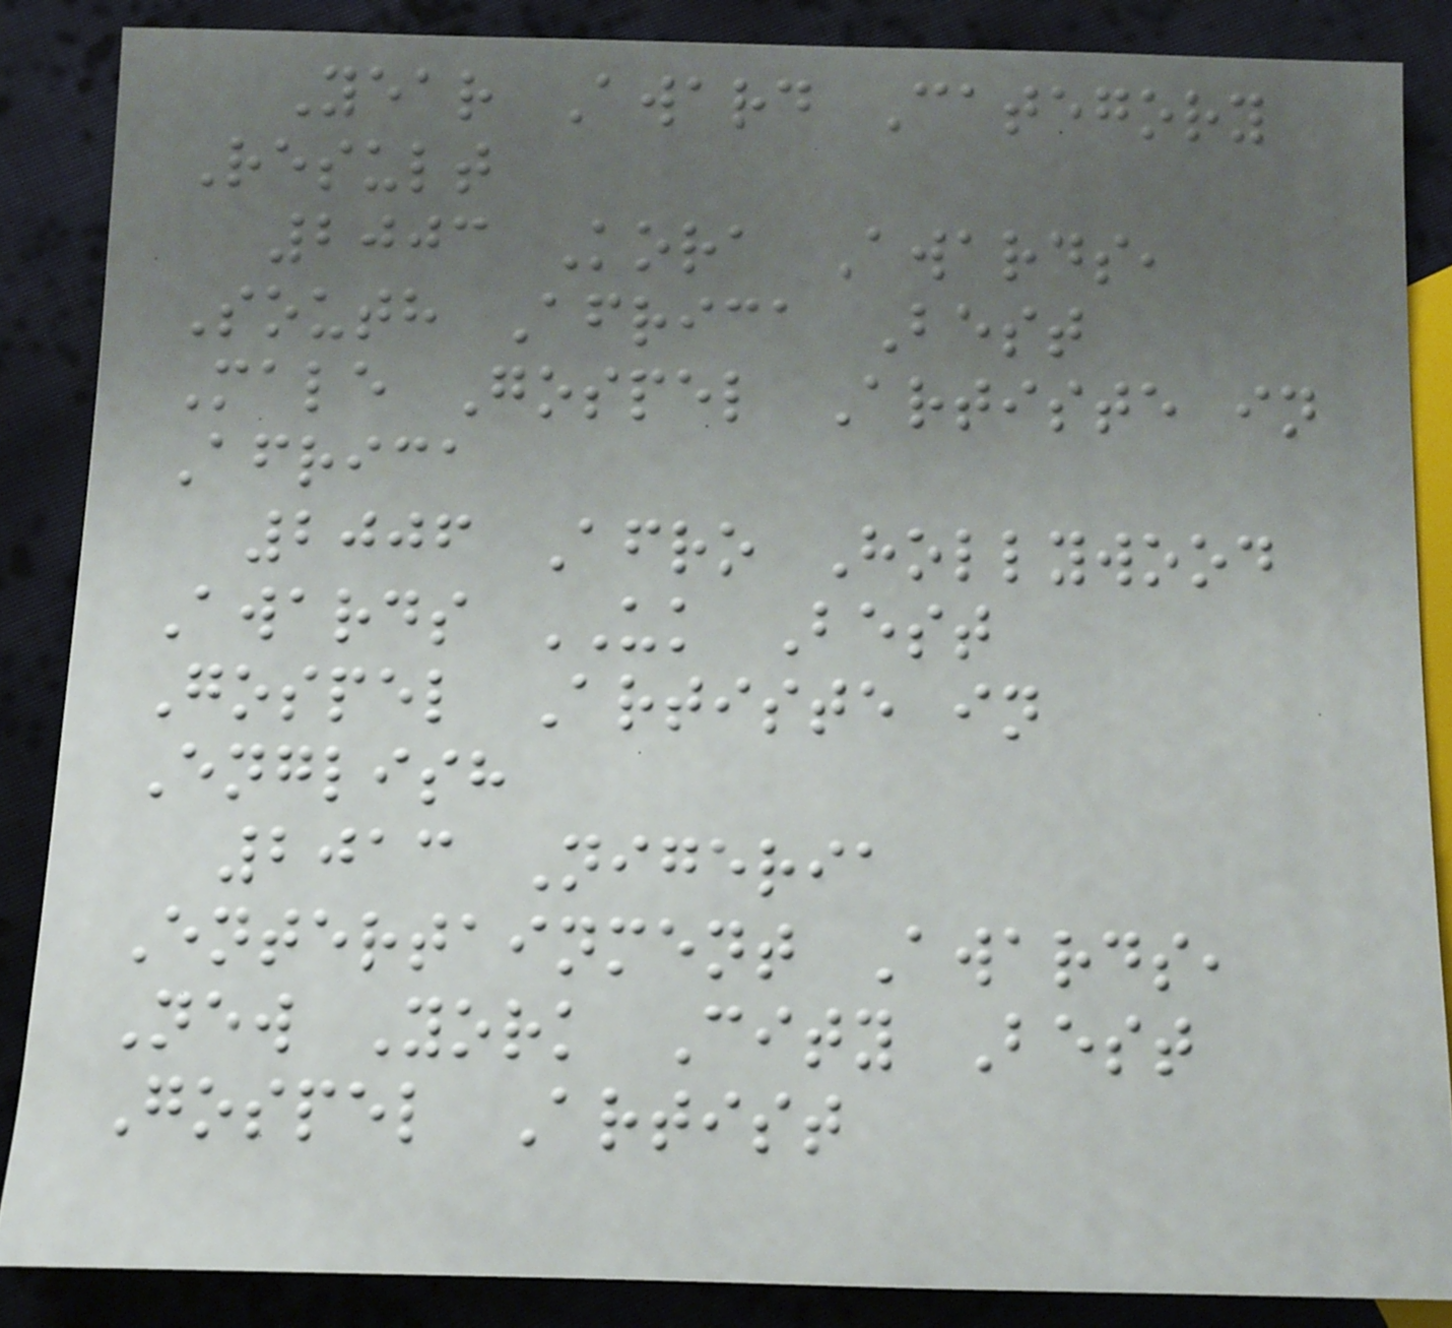Year Award Category
Result
2003 Kora Awards,
South Africa Best
Male Gospel Artiste in
Africa
2006 Afro Hollywood
Awards UK Best
Gospel Artiste in
English
2013 Nigeria
Entertainment Awards,
New York City Best
Gospel Artist
